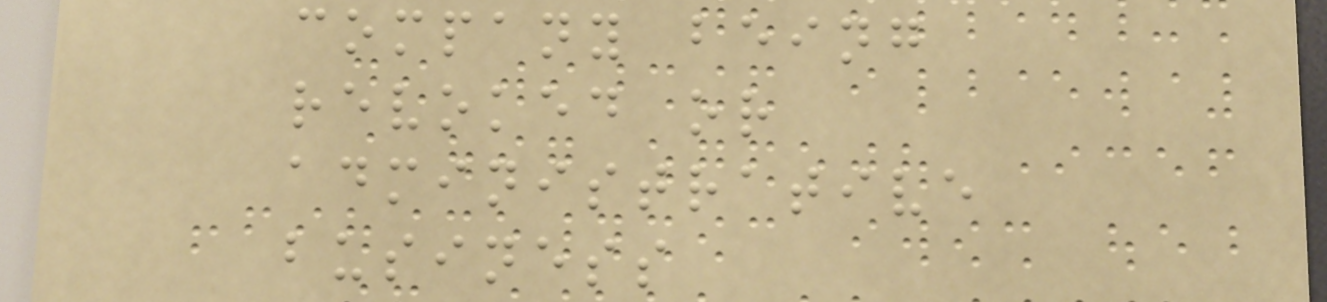company being
revoked or
administrative
business
